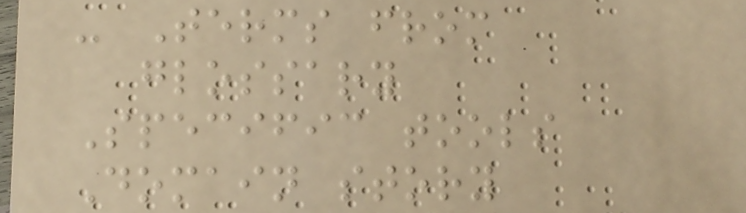- Terms from
glossary
Specific tools
Domain story
